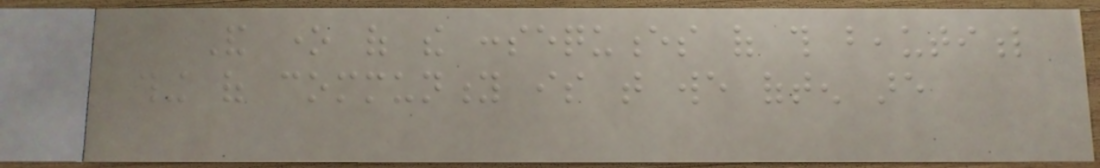And one of the consequences of this beautiful
thing of community is that we often are
